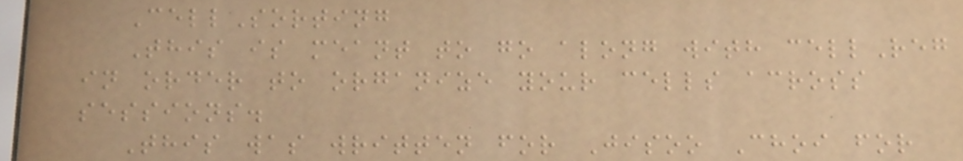CellSorting
This is meant to go along with cellReg
in order to organize your cells across
sessions.
This was written for Jisoo Choi for
